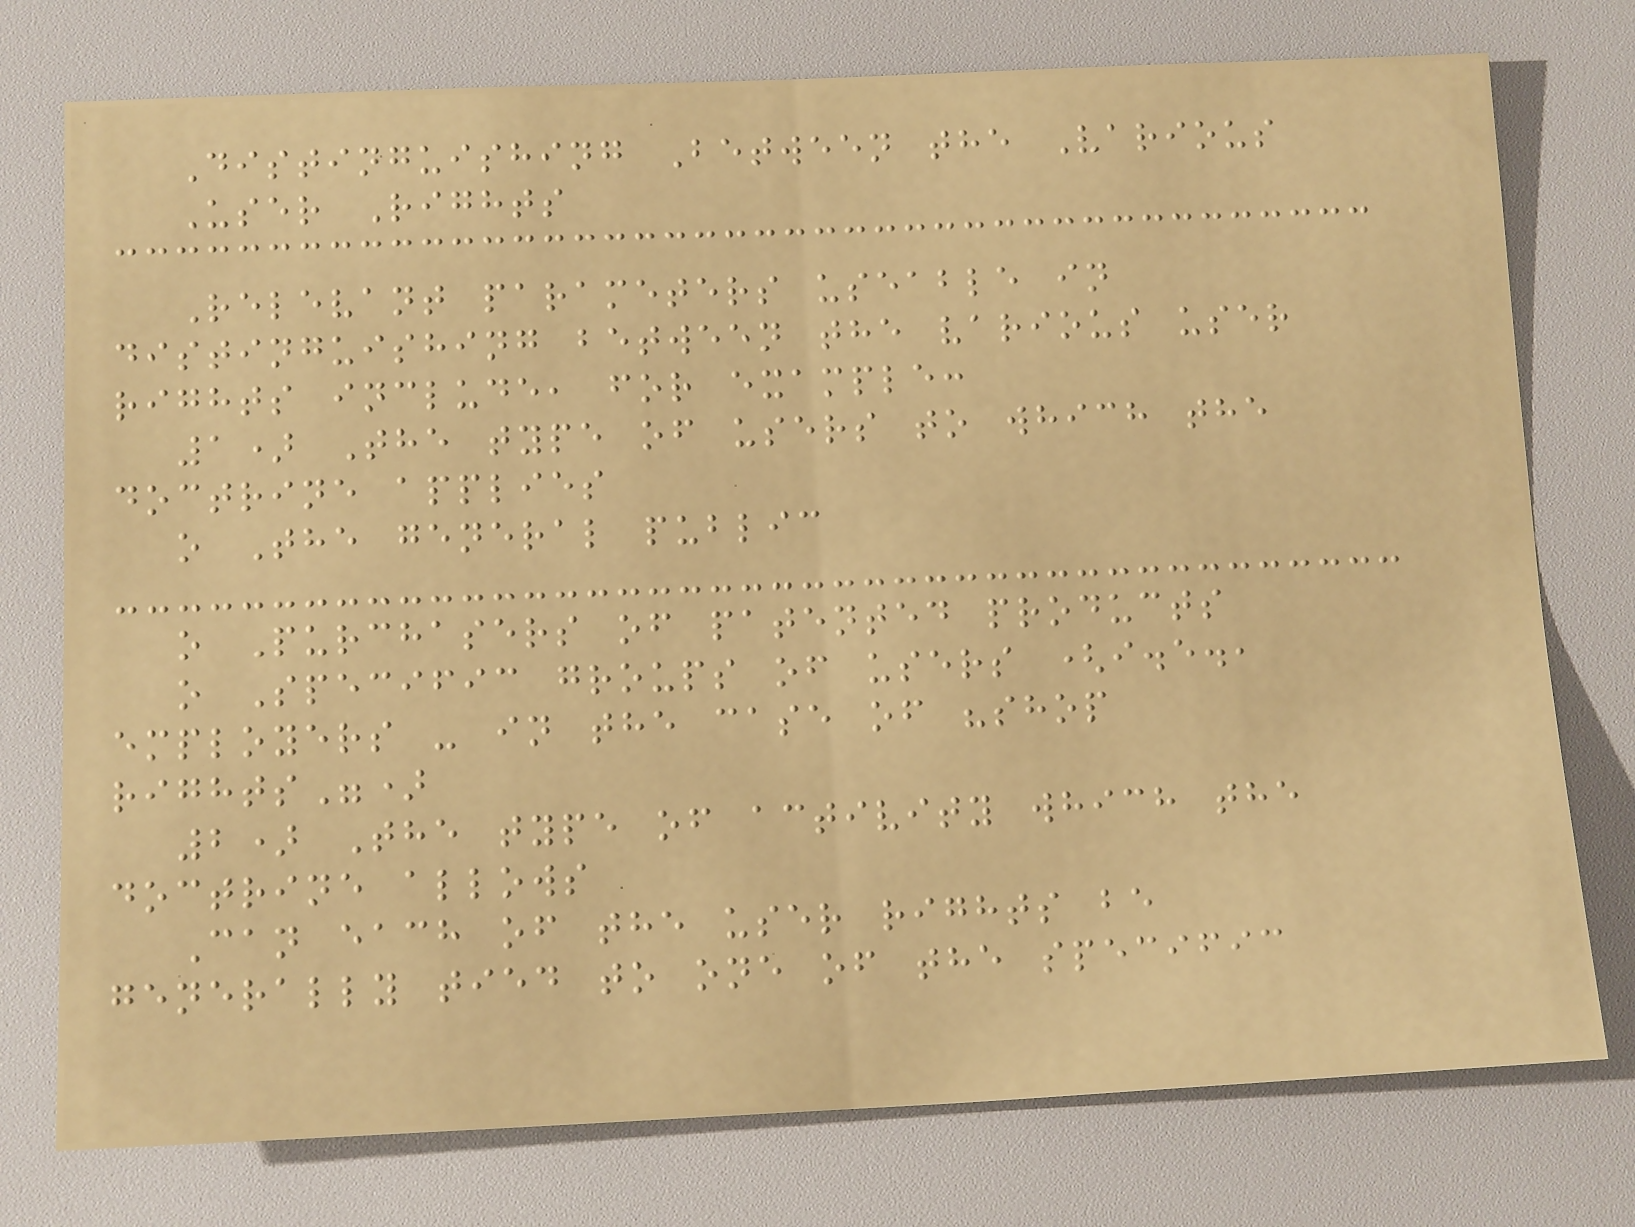Distinguishing Between the Various
User Rights
Relevant parameters useable in
distinguishing between the various user
rights include, for example:
1) The type of users to which the
doctrine applies
o The general public
o Purchasers of patented products
o Specific groups of users (i.e.,
employers - in the case of "shop
rights")
2) The type of activity which the
doctrine allows
Can each of the user rights be
generally tied to one of the specific
